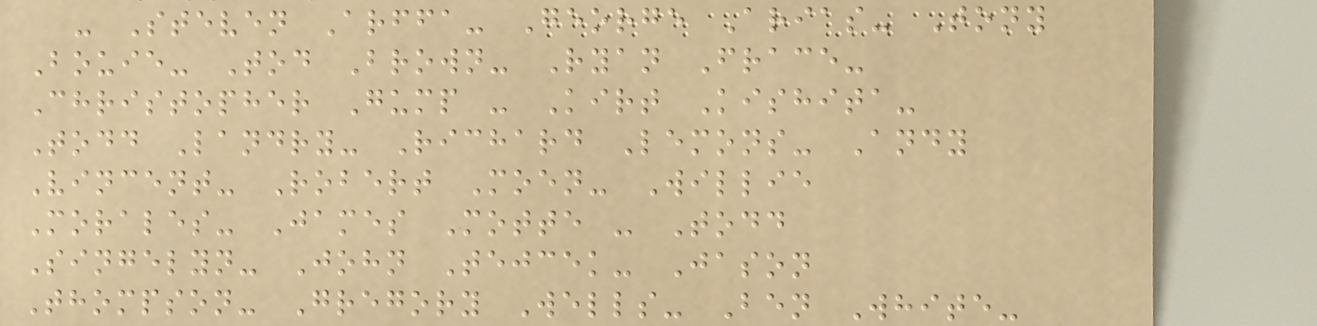- Steven Arffa- George Arias- Tony
Bouie- Tod Brown- Ryan Frace-
Christopher Gump - Kirt Kishita-
Todd Landry- Richard Lemons- Andy
Vincent- Robert Moen- Willie
Morales- James Motte - Todd
Singelyn- John Tejcek- Jason
Thompson- Gregory Wells- Ben White-
